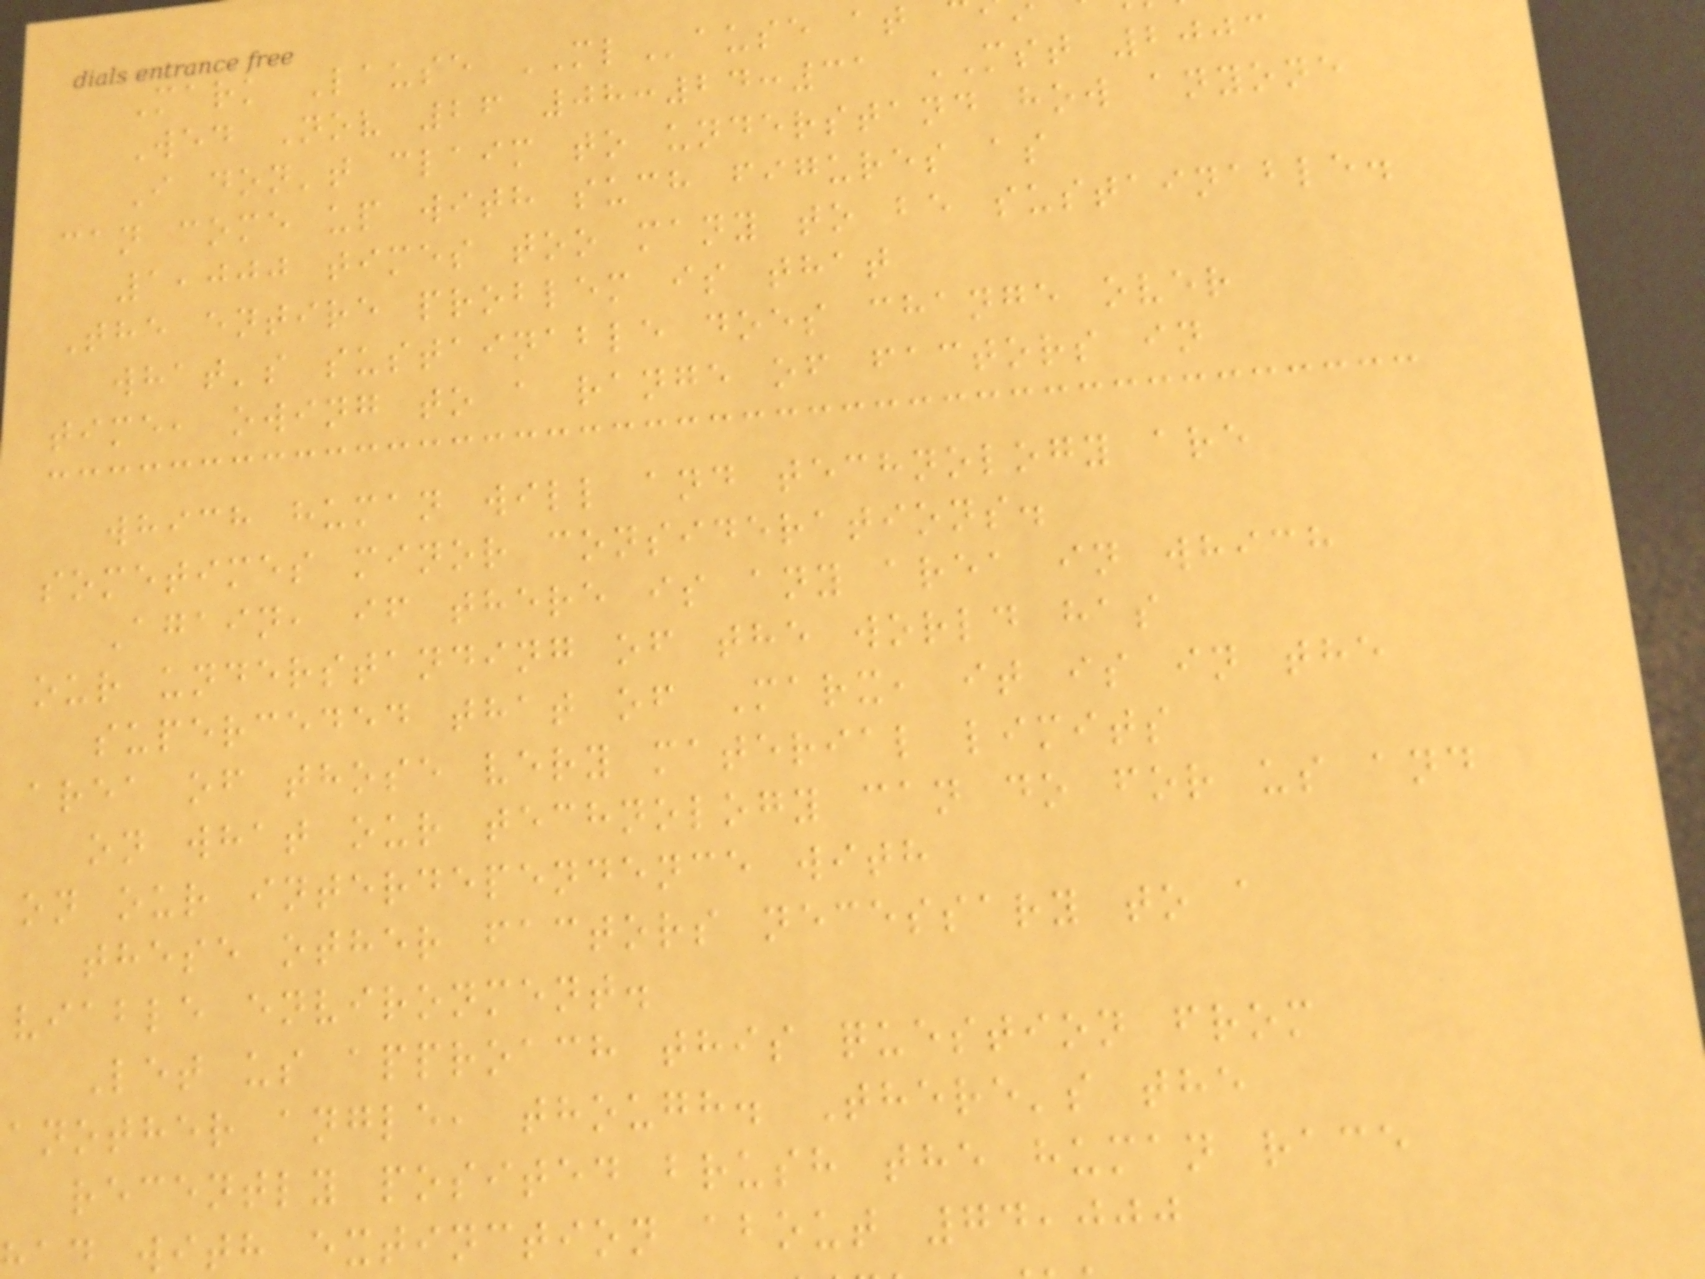Mark Lause MLause at
Wed Nov 26 08:24:31 MST 2003
I don't claim to understand how anyone
can come up with such figures as
1,000 times too many to be sustainable.
The entire problem is that
what's sustainable does change over
time, owing to a range of factors in
which human will and technology are
sometimes minor considerations.
Again, if there is any area in which
our understanding of the world has
superceded that of Marx, it is in the
area of those very material limits
on what our technology can do for us and
on our interdependence with
these other factors necessary to a
viable environment.
Let us approach this question from
another angle, though. There's the
recently posited brush the human race
ad with extinction about 74,000
